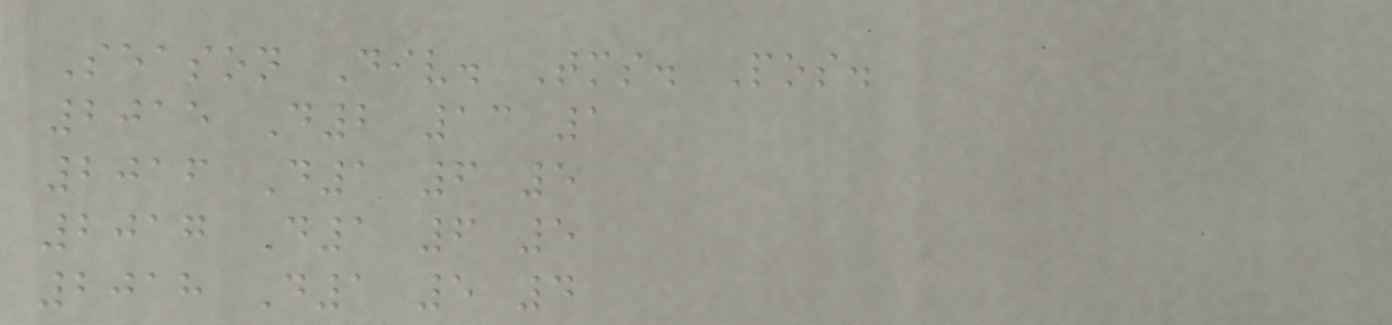Season Div. Tms. Pos.
2015 D2 13 1
2016 D1 6 5
2017 D1 6 5
2018 D1 5 4
